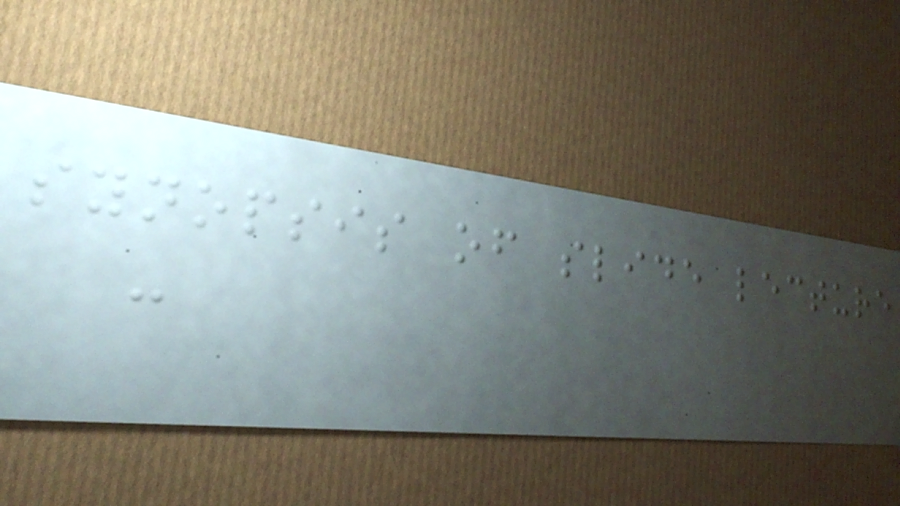synopsis of slide lecture
-
